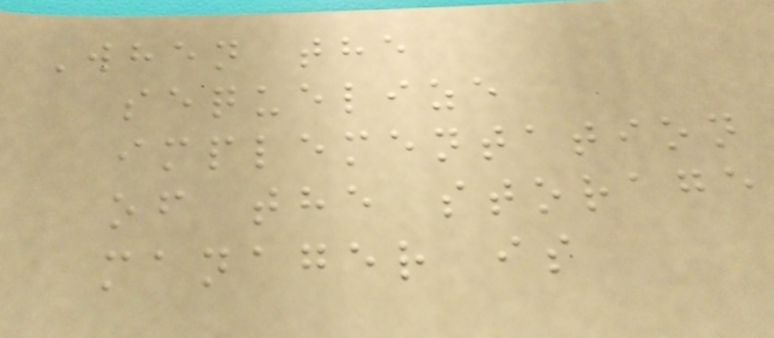When the
sequelize
implementation
of the storage
manager is
